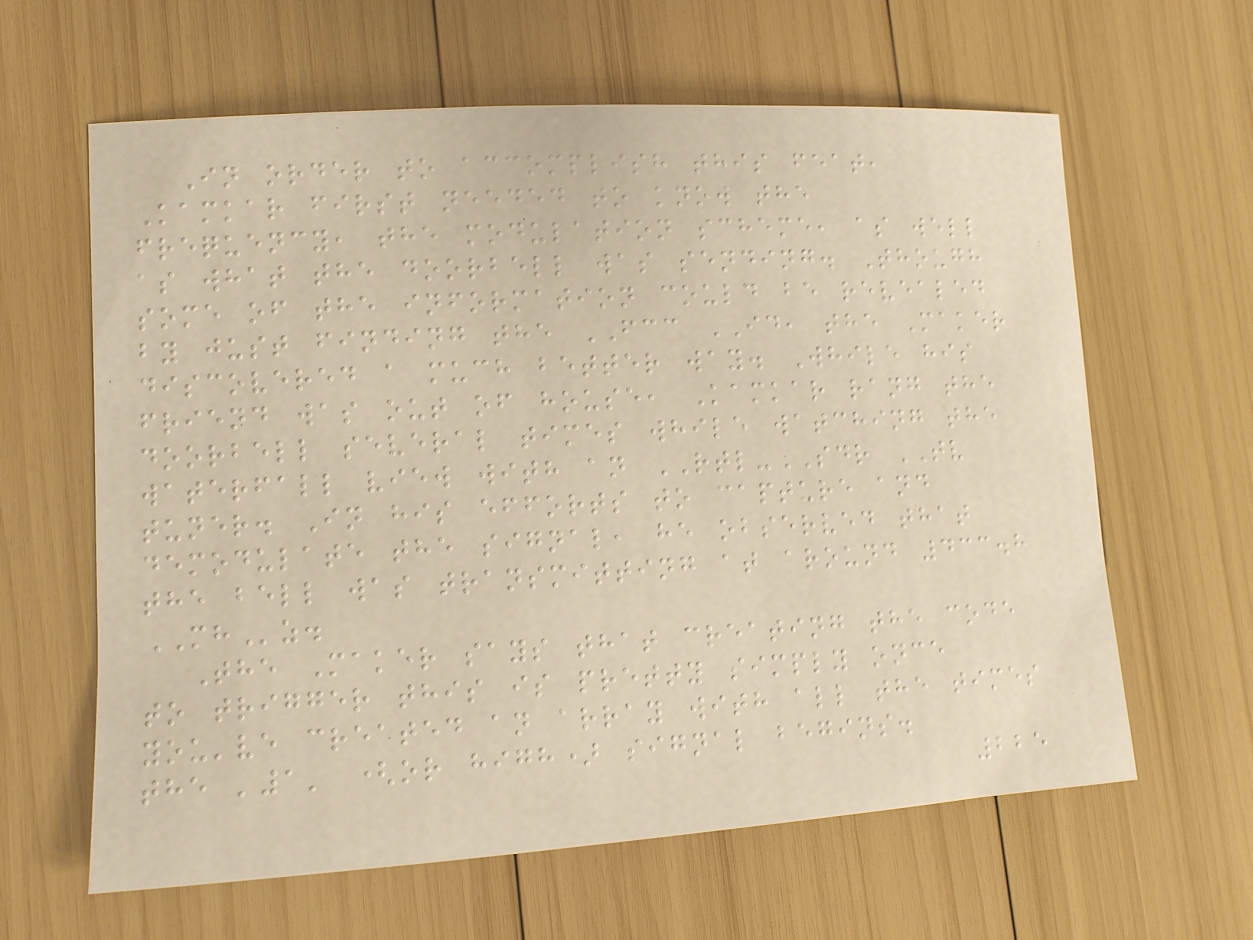In order to accomplish this feat,
Kamkar first needed to know the
frequency, the modulation scheme, as well
as what the doorbell was sending. Though
some of the information could be revealed
by just finding the FCC ID, the Maker
discovered a much better way. While his
friend was out of house, Kamkar rang the
doorbell several times while watching the
waterfall view with an RTL-SDR TV
tuner. In his efforts to capture and
demodulate the signal, he observed that
the bell was transmitting at around 433.8
MHz.
The Maker says that creating the code
to trigger this is pretty simply once
you've created an array with all the times
the '1' (or high) signal begins.
225
